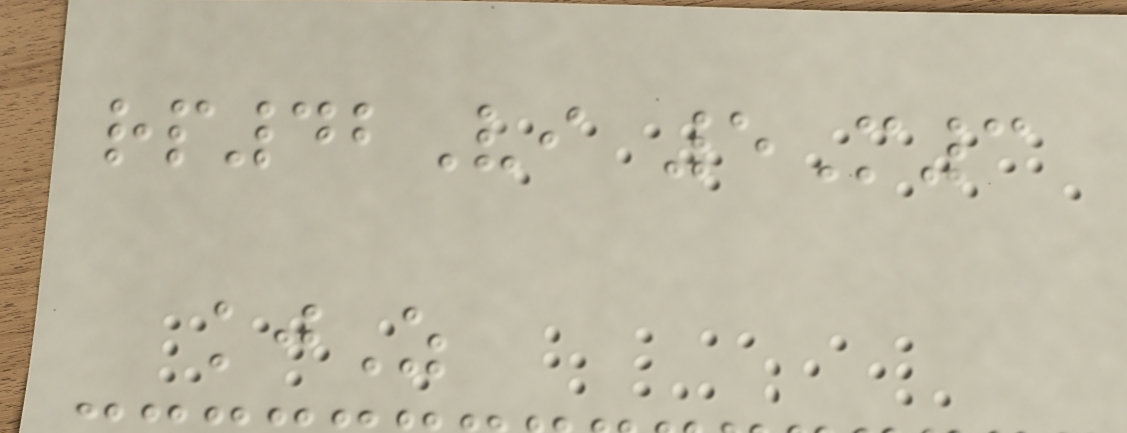rp42Vi 5M3
kjZ
